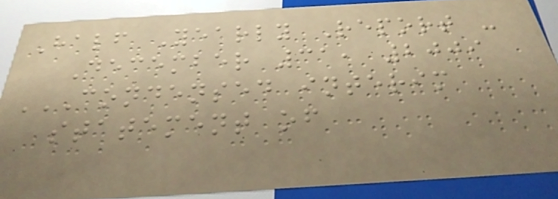Half Yearly Report -
December 31, 2009
CONDENSED INTERIM
STATEMENT OF
